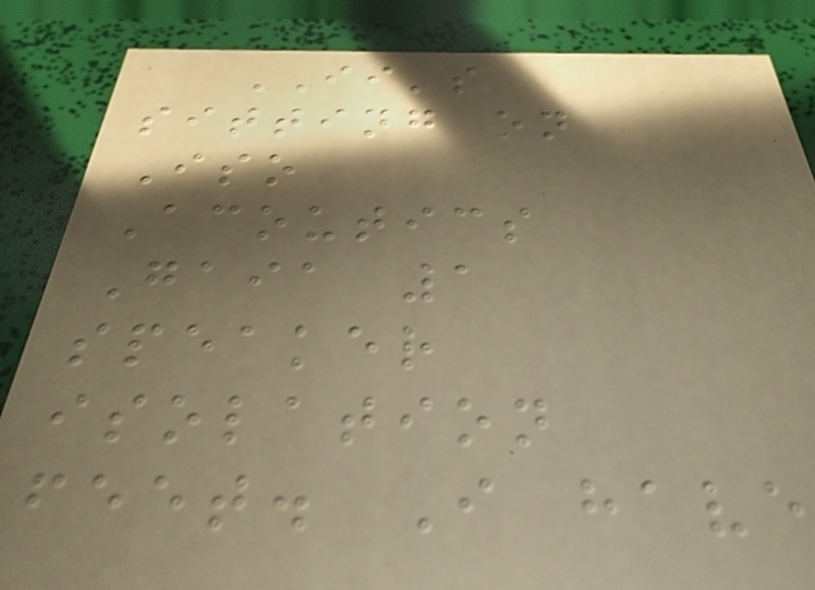II's
sitting on
Iso
Acoutics
Gaia 1
speaker
isolation
feet. I have
